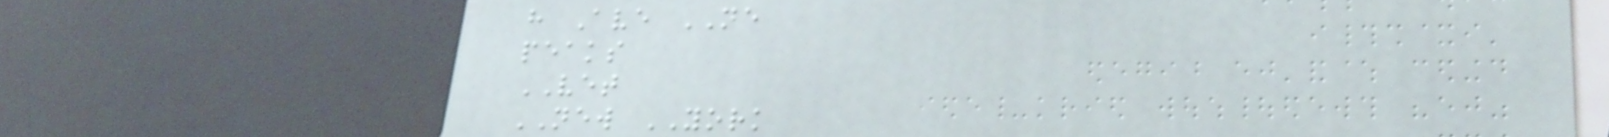h Ave NE
peaks
VET
NEW YORK
